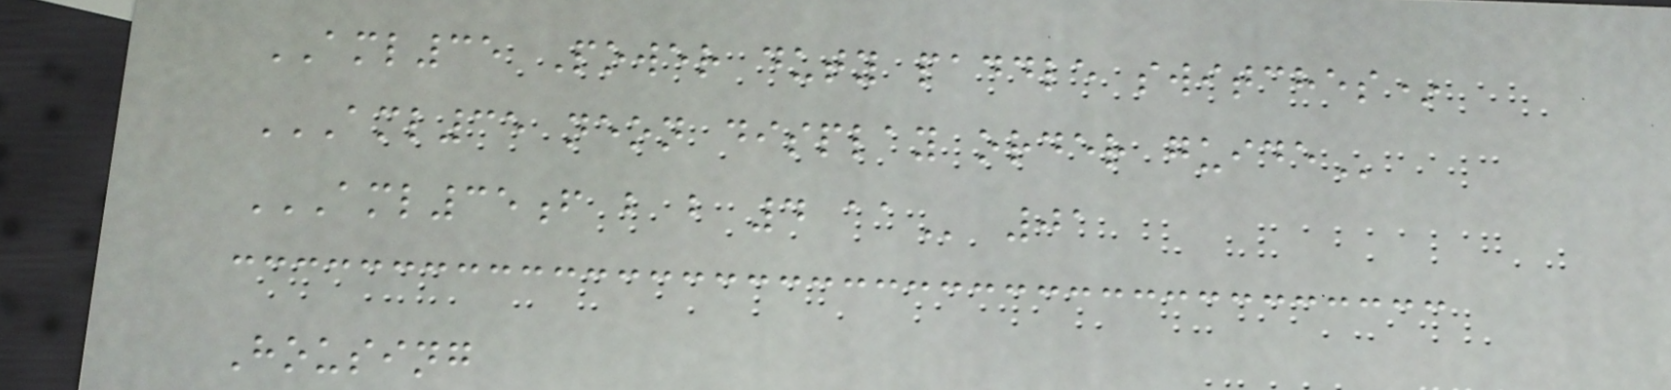AML35 Power duty paddle switches*
AML35 NEON DISPLAY ORDER GUIDE
AML35F B B 4 AA 01
Housing
